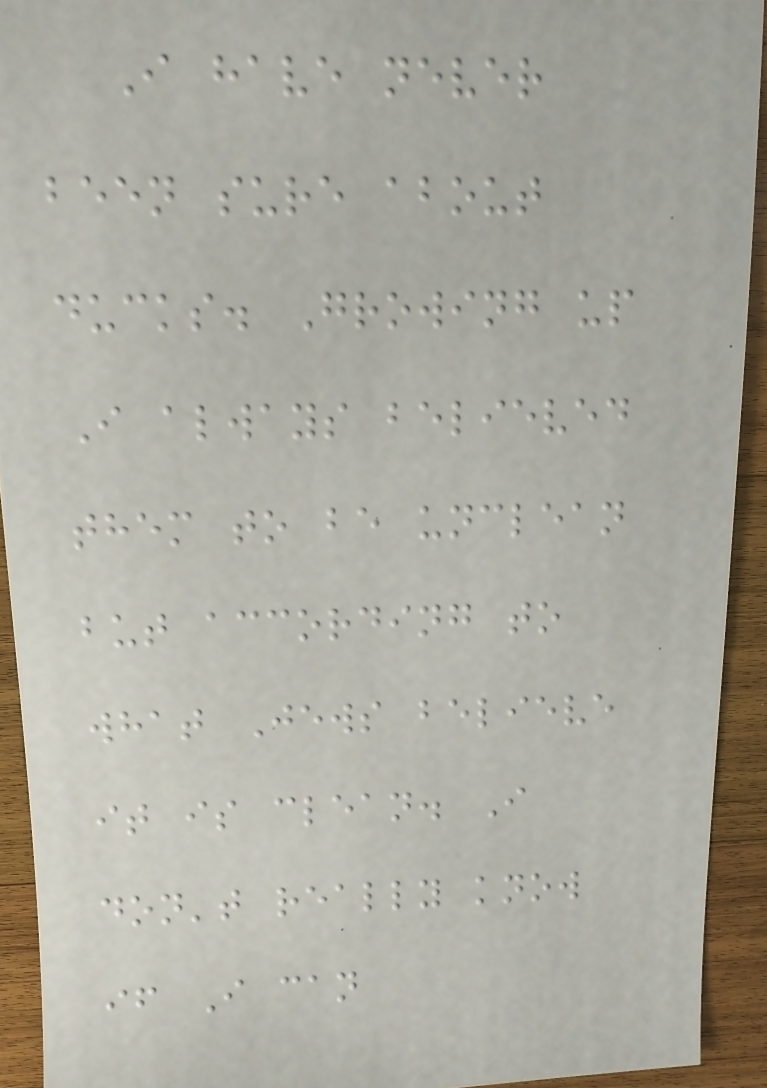I have never
been sure about
ducks. Growing up
I always believed
them to be unclean
but according to
what Jews believe
it is clean. I
don't really know
if I can
